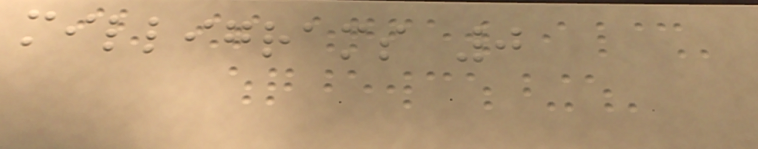milligrams 0
